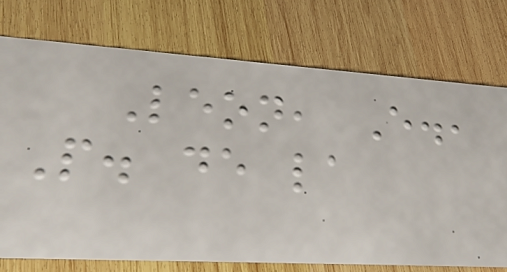Leon, E.,
P. de la
